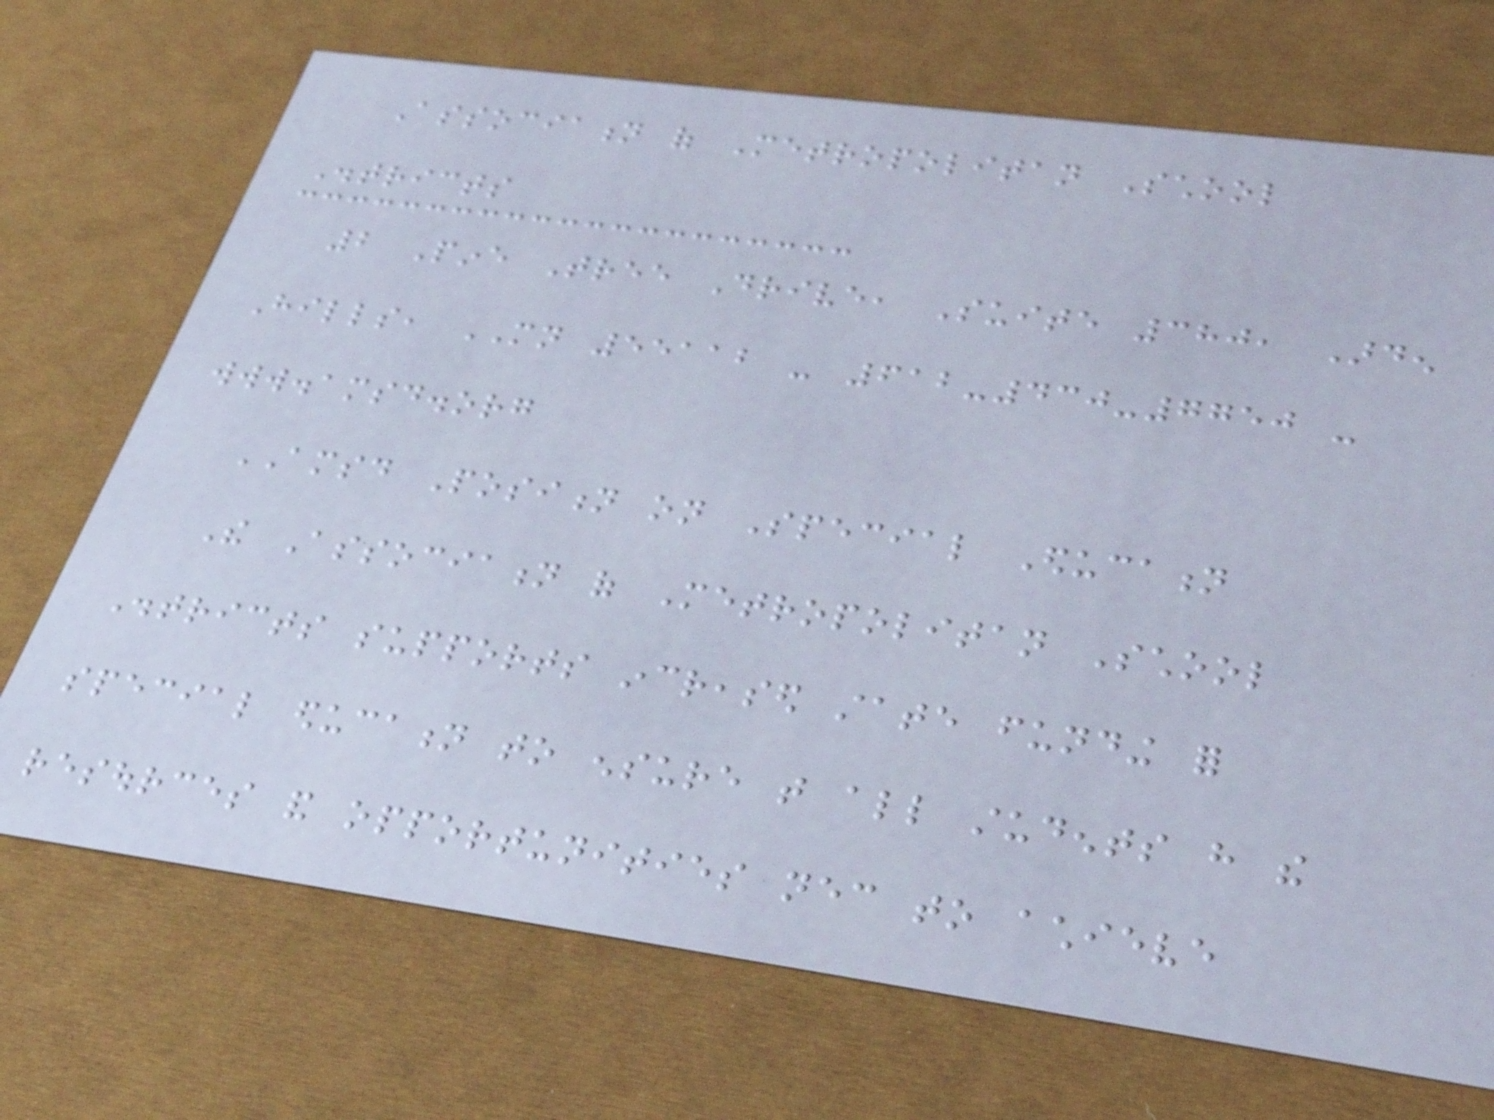Association of Metropolitan School
Districts
2 Pine Tree Drive, Suite 380, Arden
Hills, MN 55112 - 612-430-7750 -
www.amsd.org
AMSD Position on Special Education
The Association of Metropolitan School
Districts supports increased state funding for
special education to ensure that all students have the
resources and opportunities necessary to achieve
